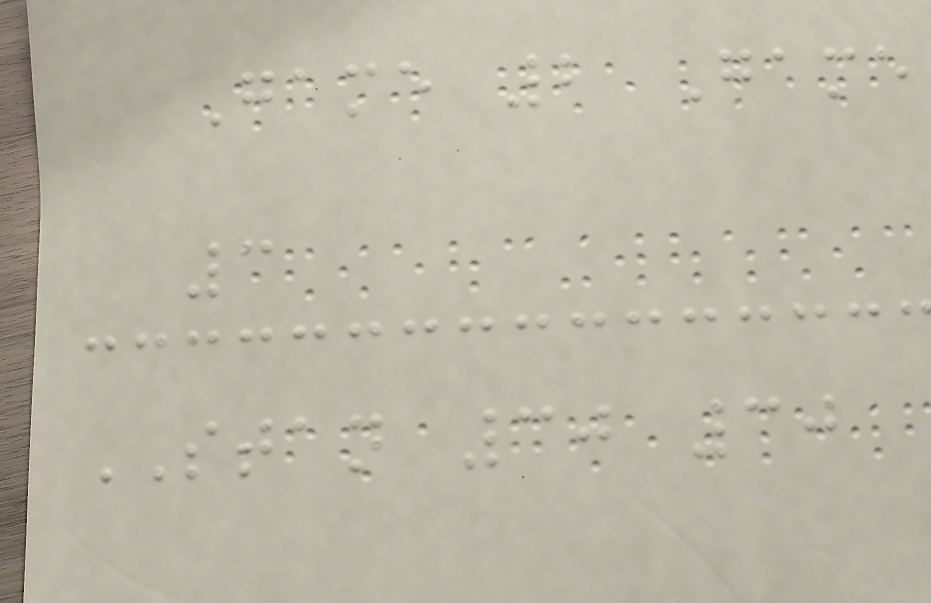Game 2 Game
3
STAN 30 30
